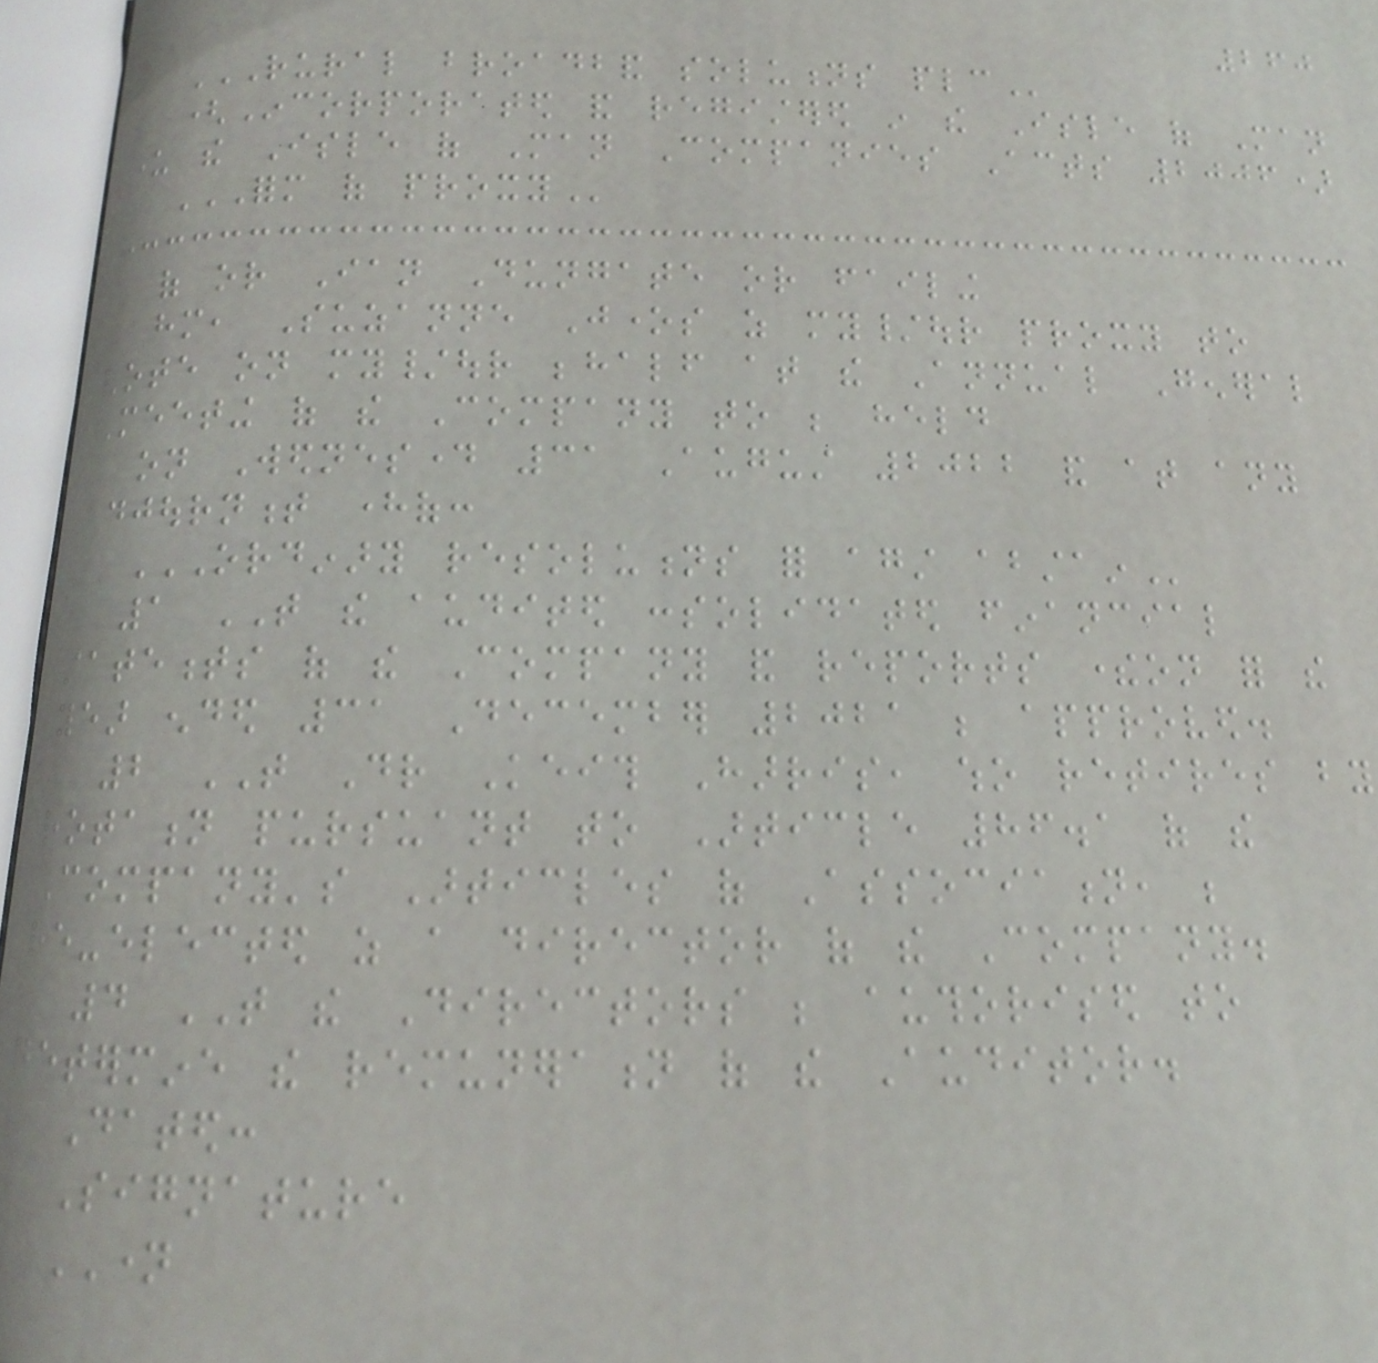260
RURAL BROADBAND SOLUTIONS PLC
(Incorporated and registered in the Isle of Man
under the Isle of Man Companies Acts 2006)
FORM OF PROXY
of or Ian Dungate or failing
him, Suzanne Jones as my/our proxy to
vote on my/our behalf at the Annual General
Meeting of the Company to be held
on Wednesday 31 August 2022 and at any
adjournment hereof:
ORDINARY RESOLUTIONS FOR AGAINST ABSTAIN
1 THAT the audited consolidated financial
statements of the Company and reports thereon for the
year ended 31 December 2021 be approved.
2 THAT Dr Keith Harris, who retires by
rotation pursuant to Article 86.1 of the
Company's Articles of Association, be
re-elected as a director of the Company.
4 THAT the Directors be authorised to
determine the remuneration of the Auditor.
Dated:
Signature
NAME
